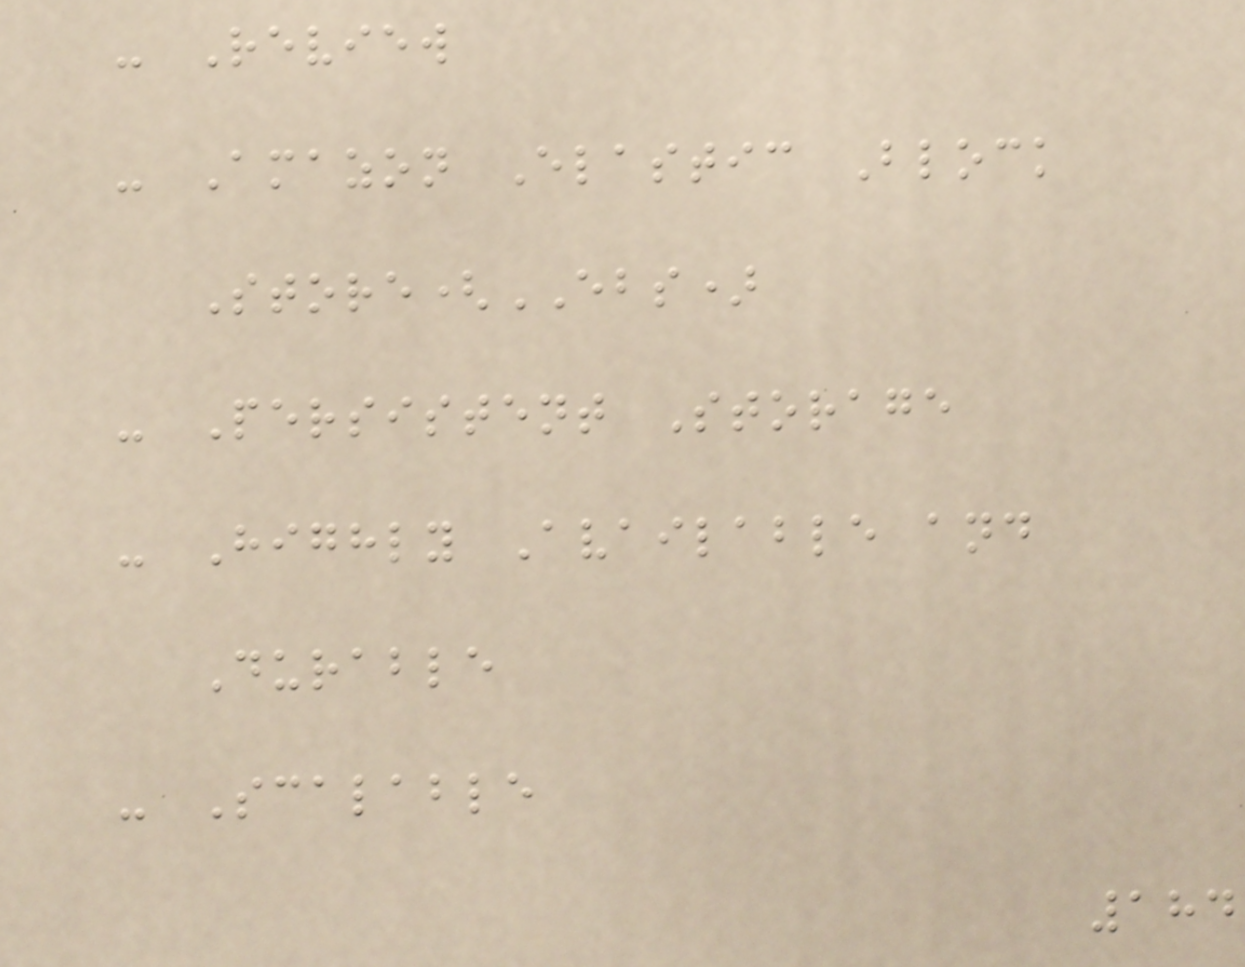- Review
- Amazon Elastic Block
Store(EBS)
- Persistent Storage
- Highly Available and
Durable
- Scalable
184
